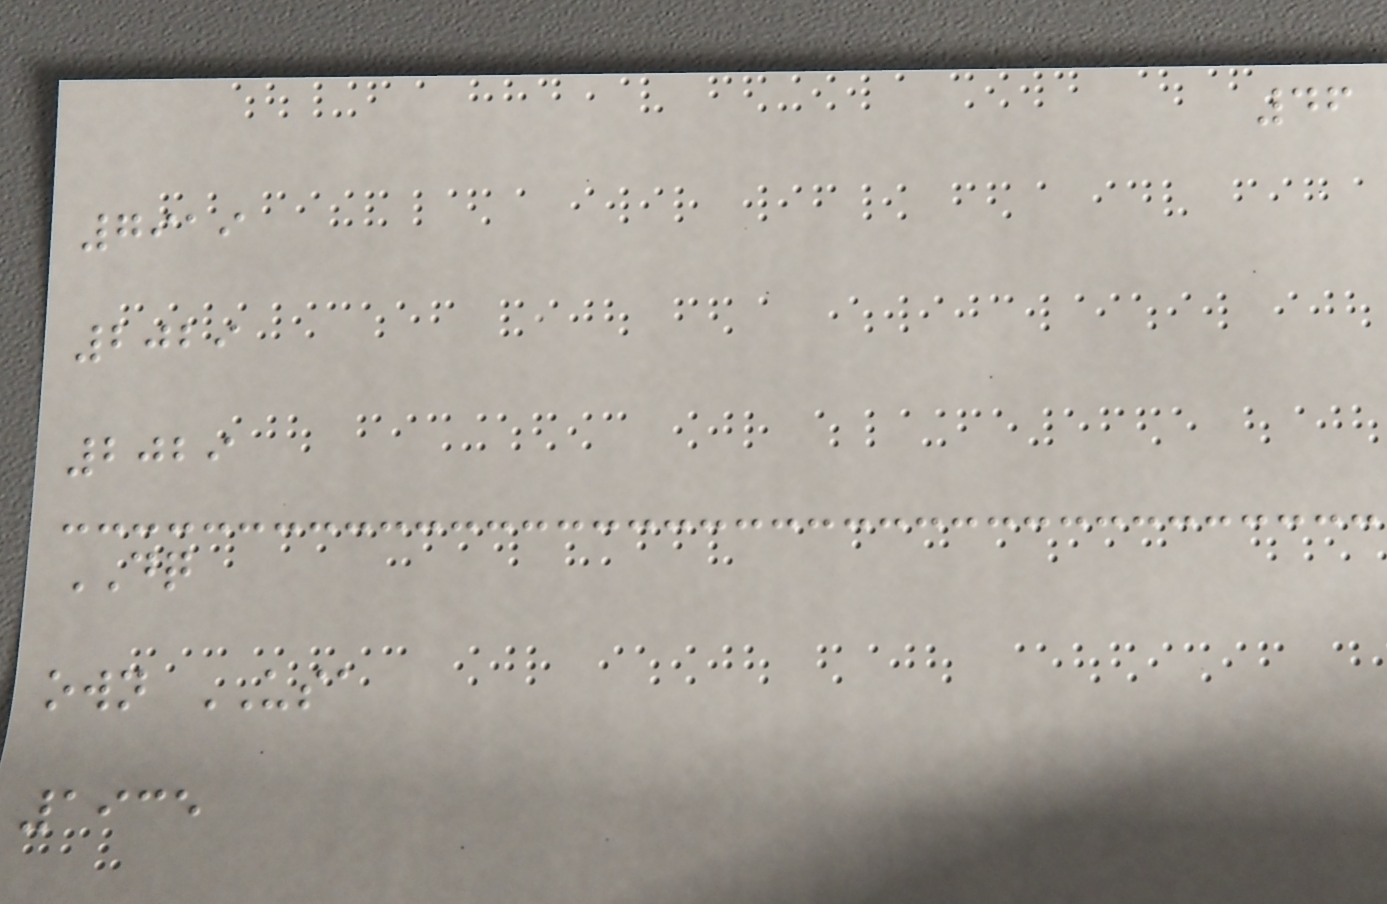46
7919
2029
2029
DQ
own USA
1935
